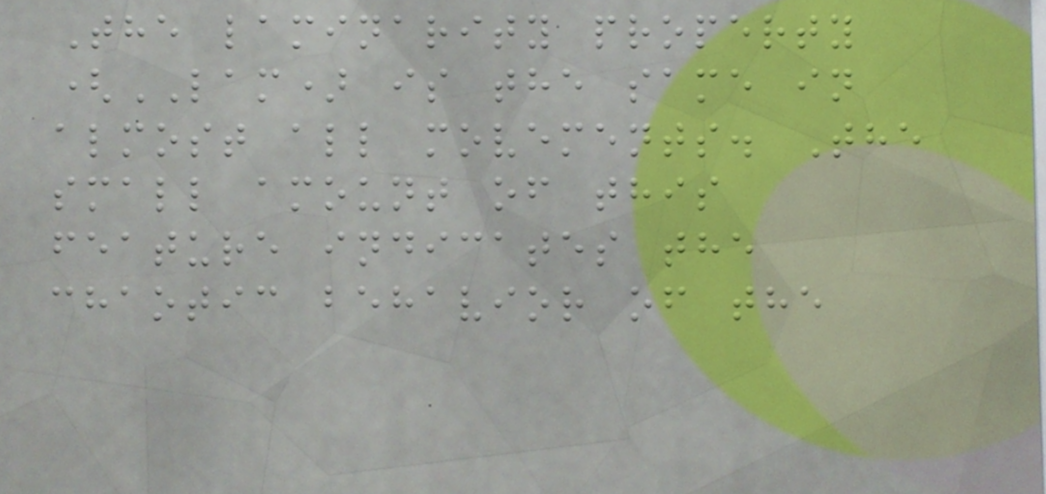The laminarity property
(LAM) is the same in
almost all movements. The
small amount of this
feature indicates the
chaotic behavior of the
